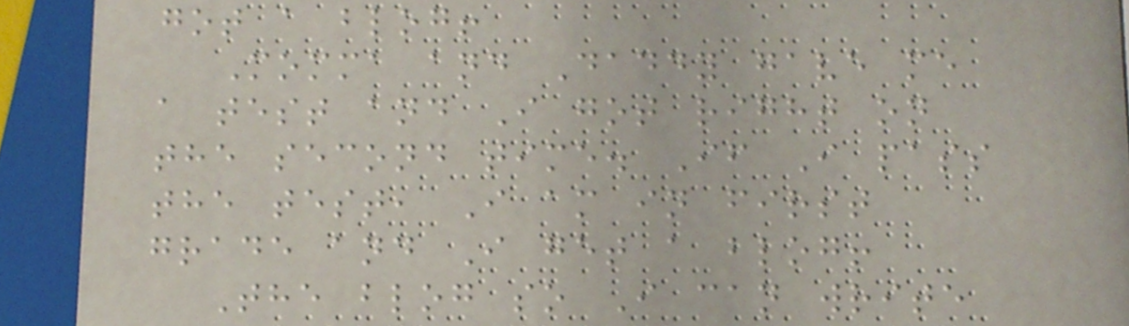got a blog!
Momma and Daddy gave me
a test and I got right on
the second time. If I pass
the test, I am in first
grade and I get a blog!
The blog so I can write
